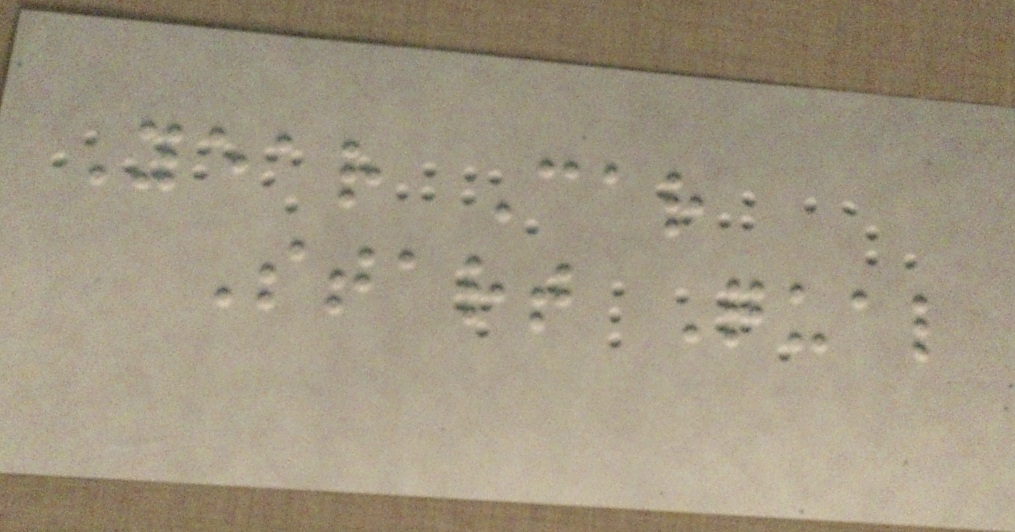Year Car
Start Qual
